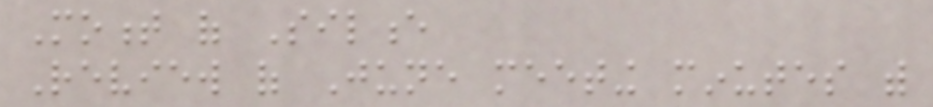Moment of Silence
Review of June meeting minutes with
